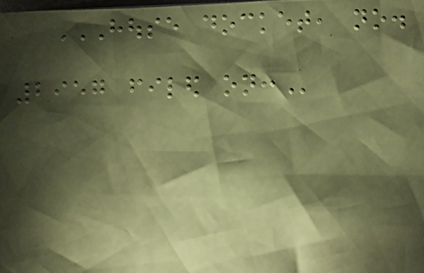HOUSE DOCKET, NO.
2957 FILED ON:
